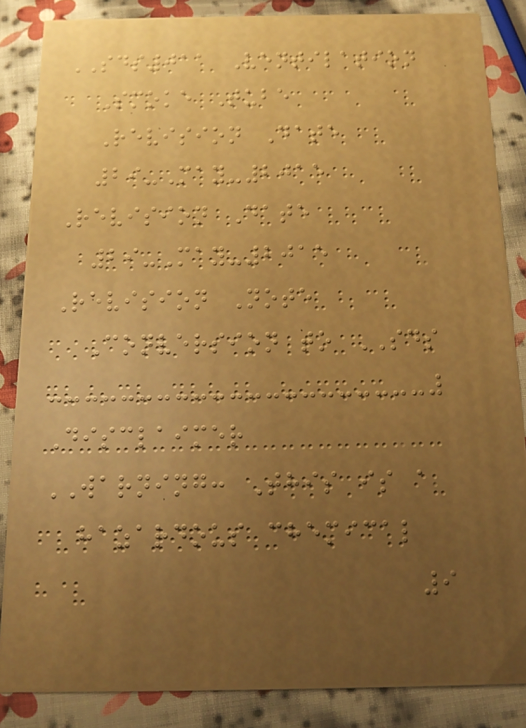SDS011 Ventilation
Smoke Tube
Revision Date
29-May-2015
Revision Date
29-May-2015
Revision Note
Conversion to SDS
Disclaimer
WARNING: This is a
hazardous chemical
9
